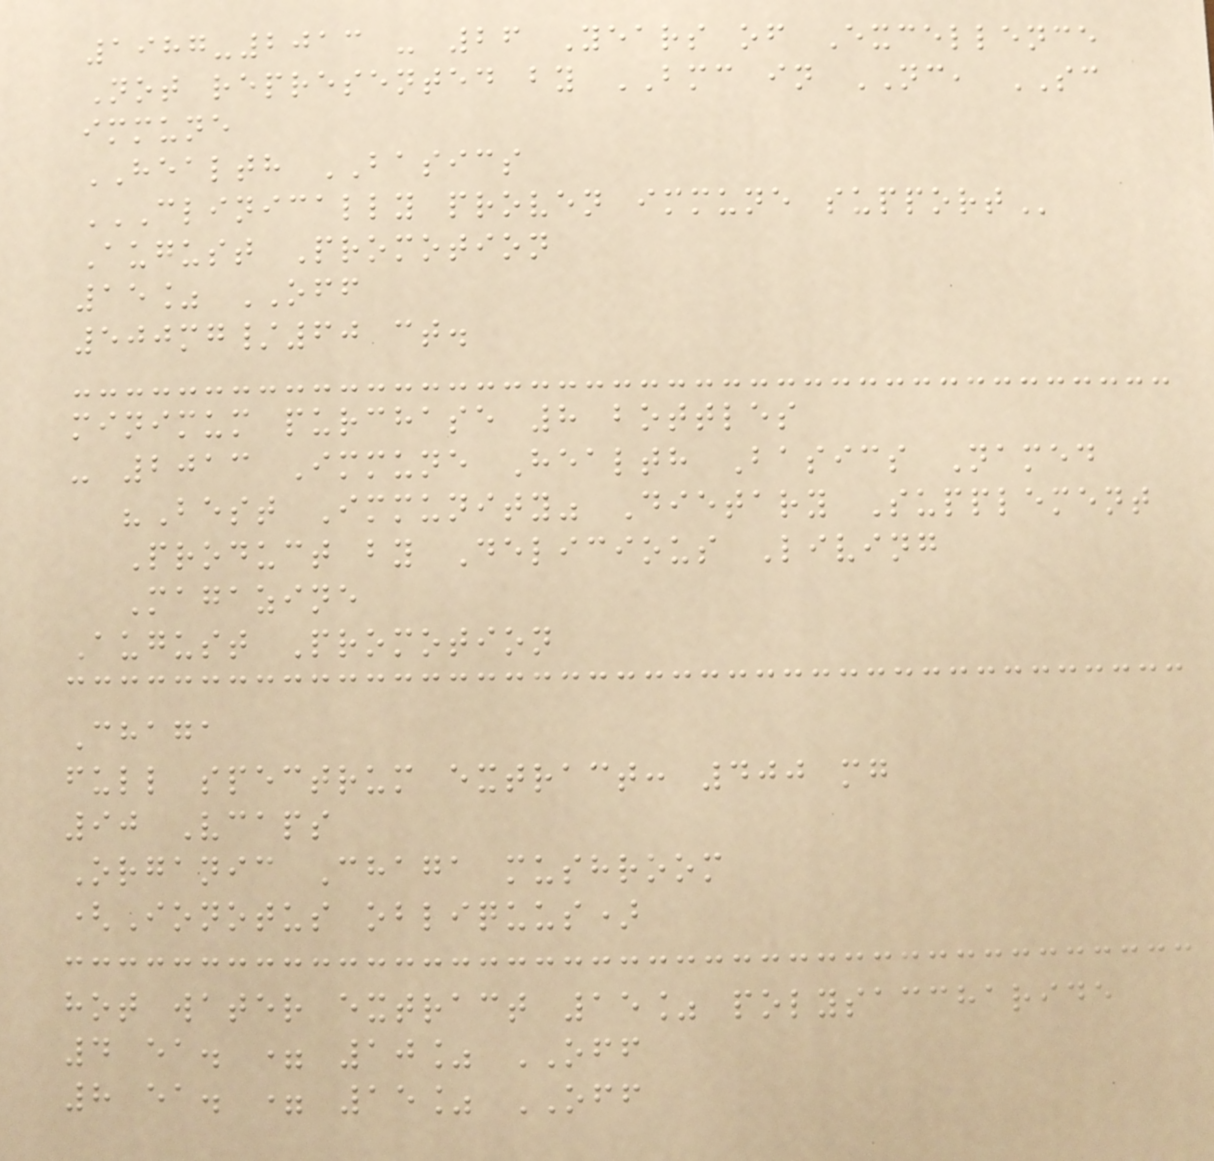1987-2013 - 26 Years of Excellence
Not represented by BMC in NC, SC
immune
HEALTH BASICS
CLINICALLY PROVEN IMMUNE SUPPORT
August Promotion
15% OFF
500mg/60 ct.
minimum purchase 8 bottles
- 2013 Immune Health Basics Named
"Best Immunity" Dietary Supplement
Product by Delicious Living
Magazine
August Promotion
Chaga
full spectrum extract: 400 mg
90 Vcaps
Organic Chaga mushroom
(Ionotus obliquus)
hot water extract 15% polysaccharide
4 ea. = 10% OFF
8 ea. = 15% OFF
